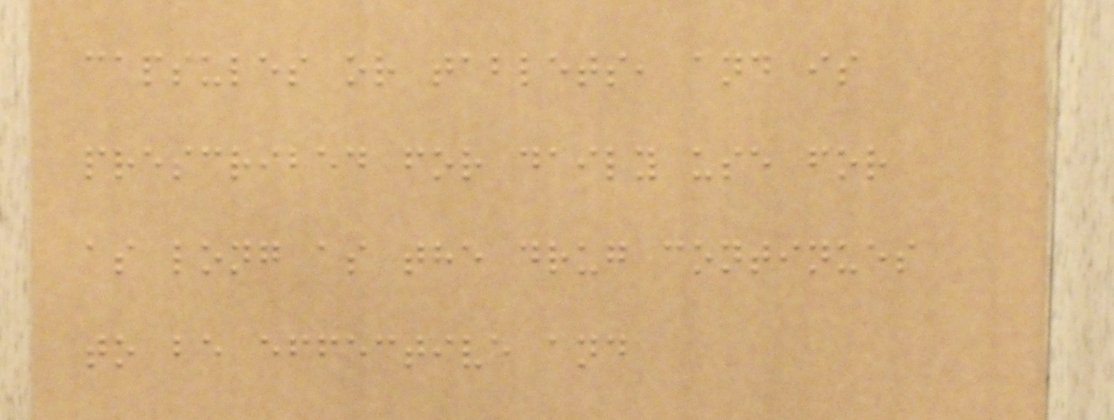capsules or tablets, and is
prescribed for daily use for
as long as the drug continues
to be effective and
